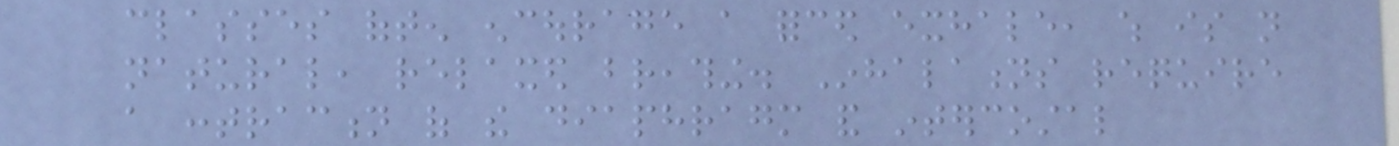classes often encourage a forced exhale, which is not
natural, relaxed breathing. Inhalations require
a contraction of the diaphragm and intercostal
